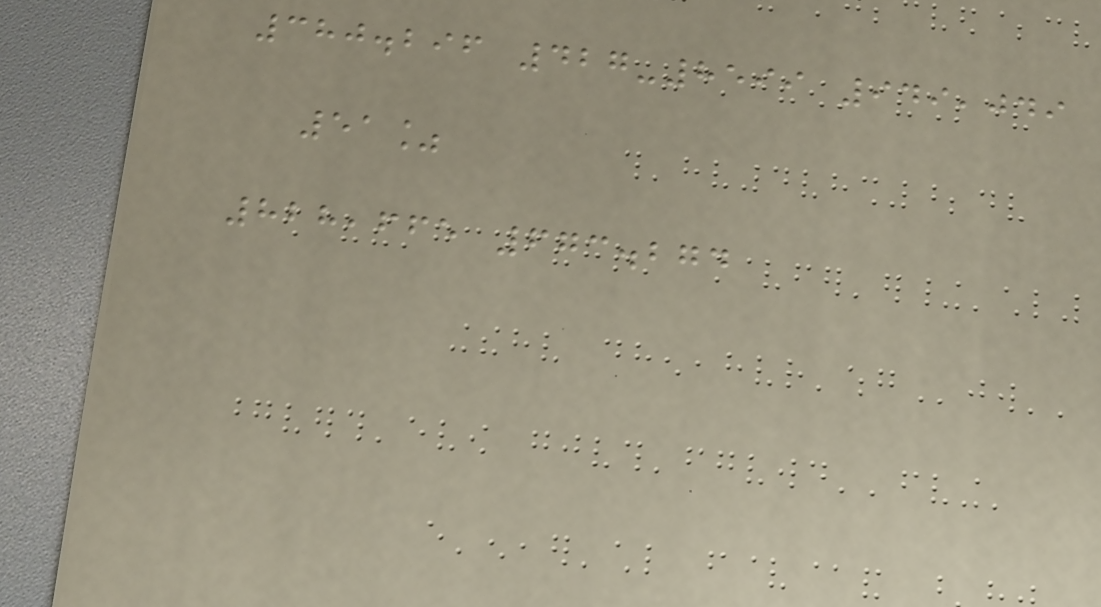380.296 427-8599 949,049
51%
828,665 673.274
